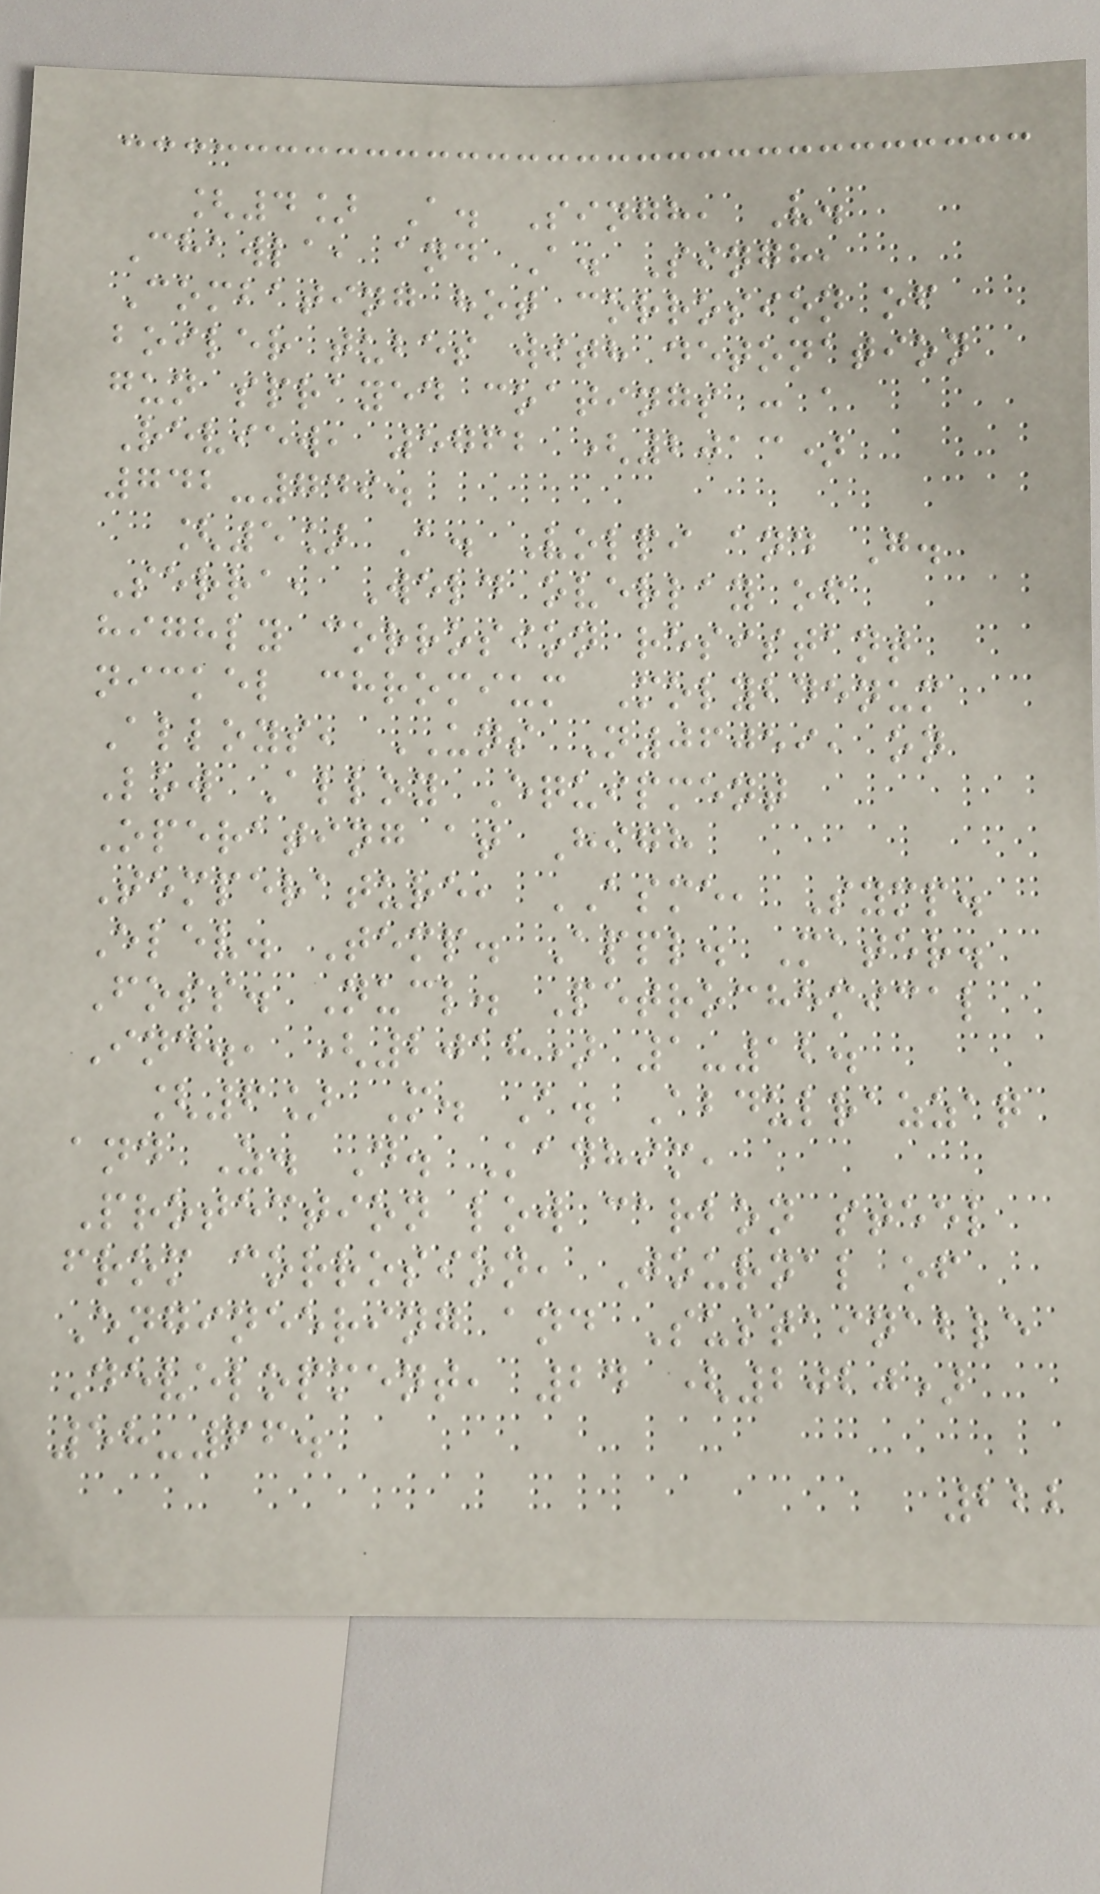[4] A. Singh, V.
Chawla, and A. Singh,
Combating hot corrosion of
boiler tubes with detonation
gun sprayed coatings : a
Review, 5762 (2013)
742-749.
[5] A. Volpi and G.
Serra, Weld overlay of
highly corrosion resistant
nickel chromium Molybdenum
Alloys, UNS N06059, on
Low Alloy Equipment
Operating at High
Temperature, ASME, Symp.
Elev. Temp. Appl. Mater.
Foss. Nucl. Petrochemical
Ind., (2018) 1-12.
[6] M. A. Abdulrazzaq
and Z. D. Kadhim,
Protection low carbon steel
from corrosion, Journal of
Engineering and Sustainable
Development, 24 (2020)
58-66.
222
